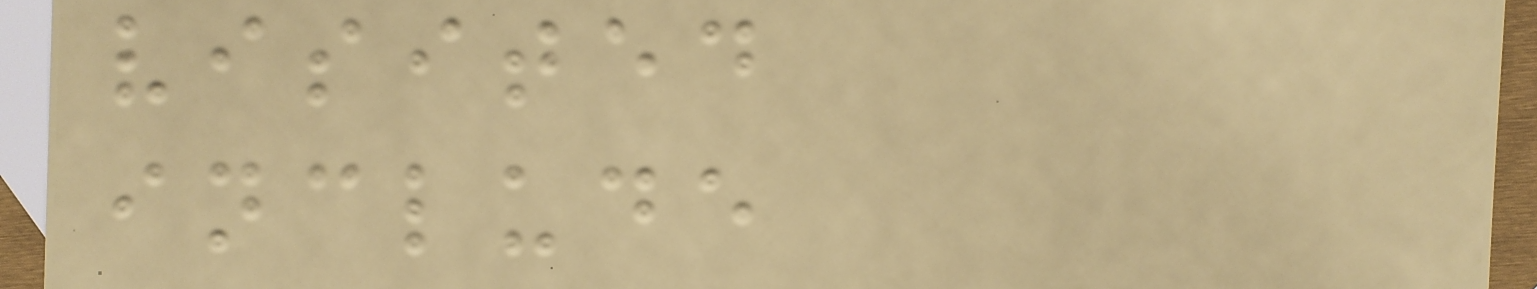visited
include
